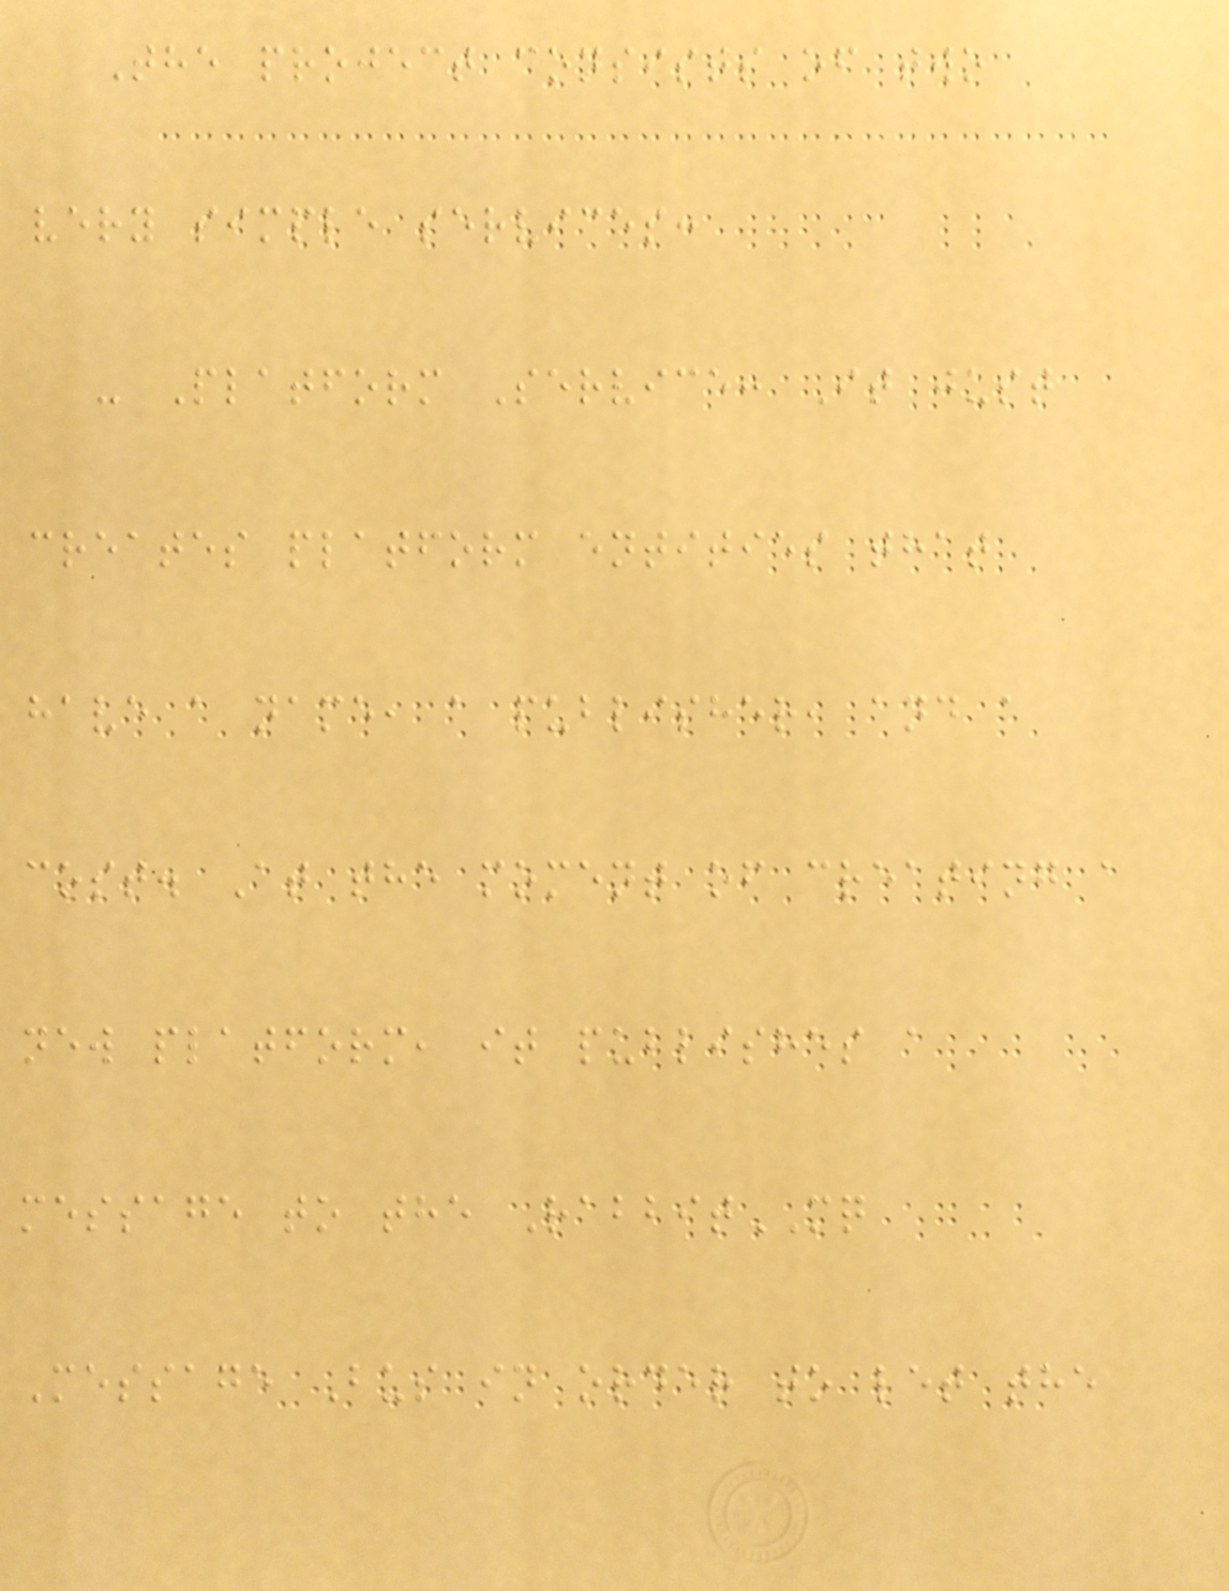The project consists of two
very simple services:
- Platform Service: It just
creates platform entities that
have a name, a publisher, and a
cost. At the moment of creating a
new platform, it publishes a
message to the RabbitMQ
Message Bus in order to let the
